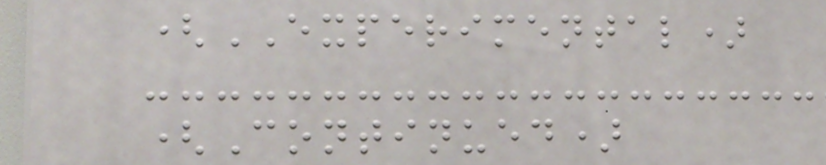(EXPERIMENTAL)
(Continued)
